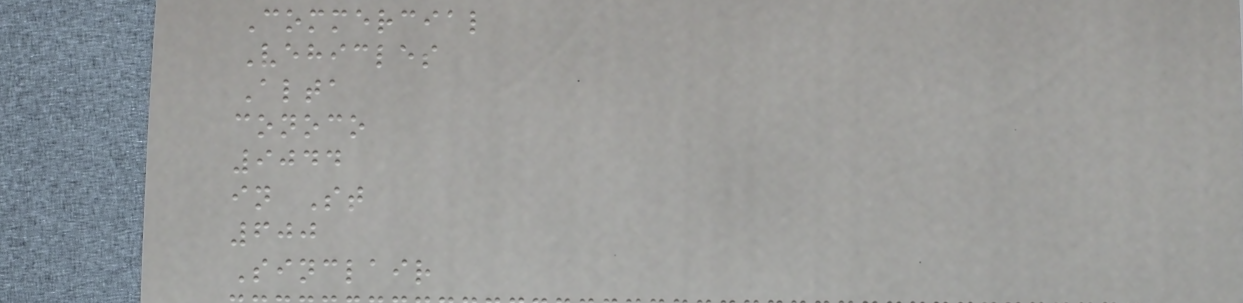Commercial
Vehicles
Alta
conoco
9044
in St
600
Sinclair
